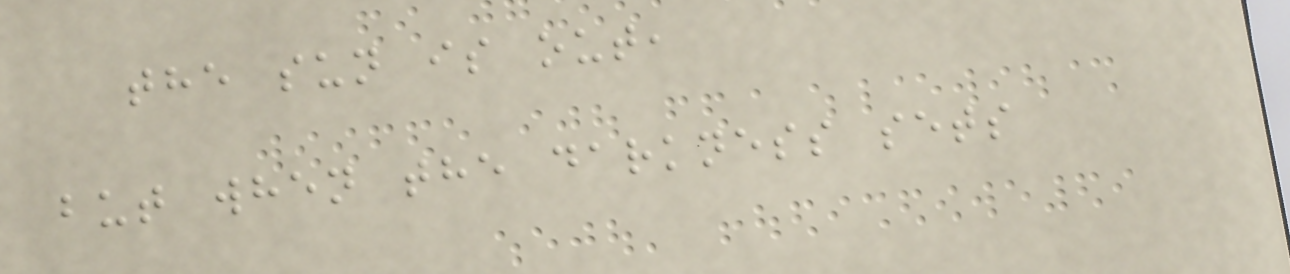the sun is out,
but when the darkness sets
